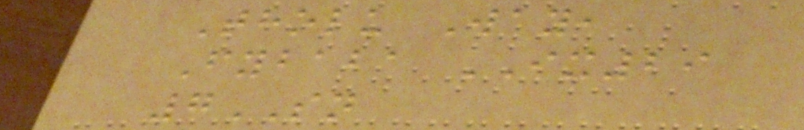Tholu Way,
Fybaba IX29
7SN
